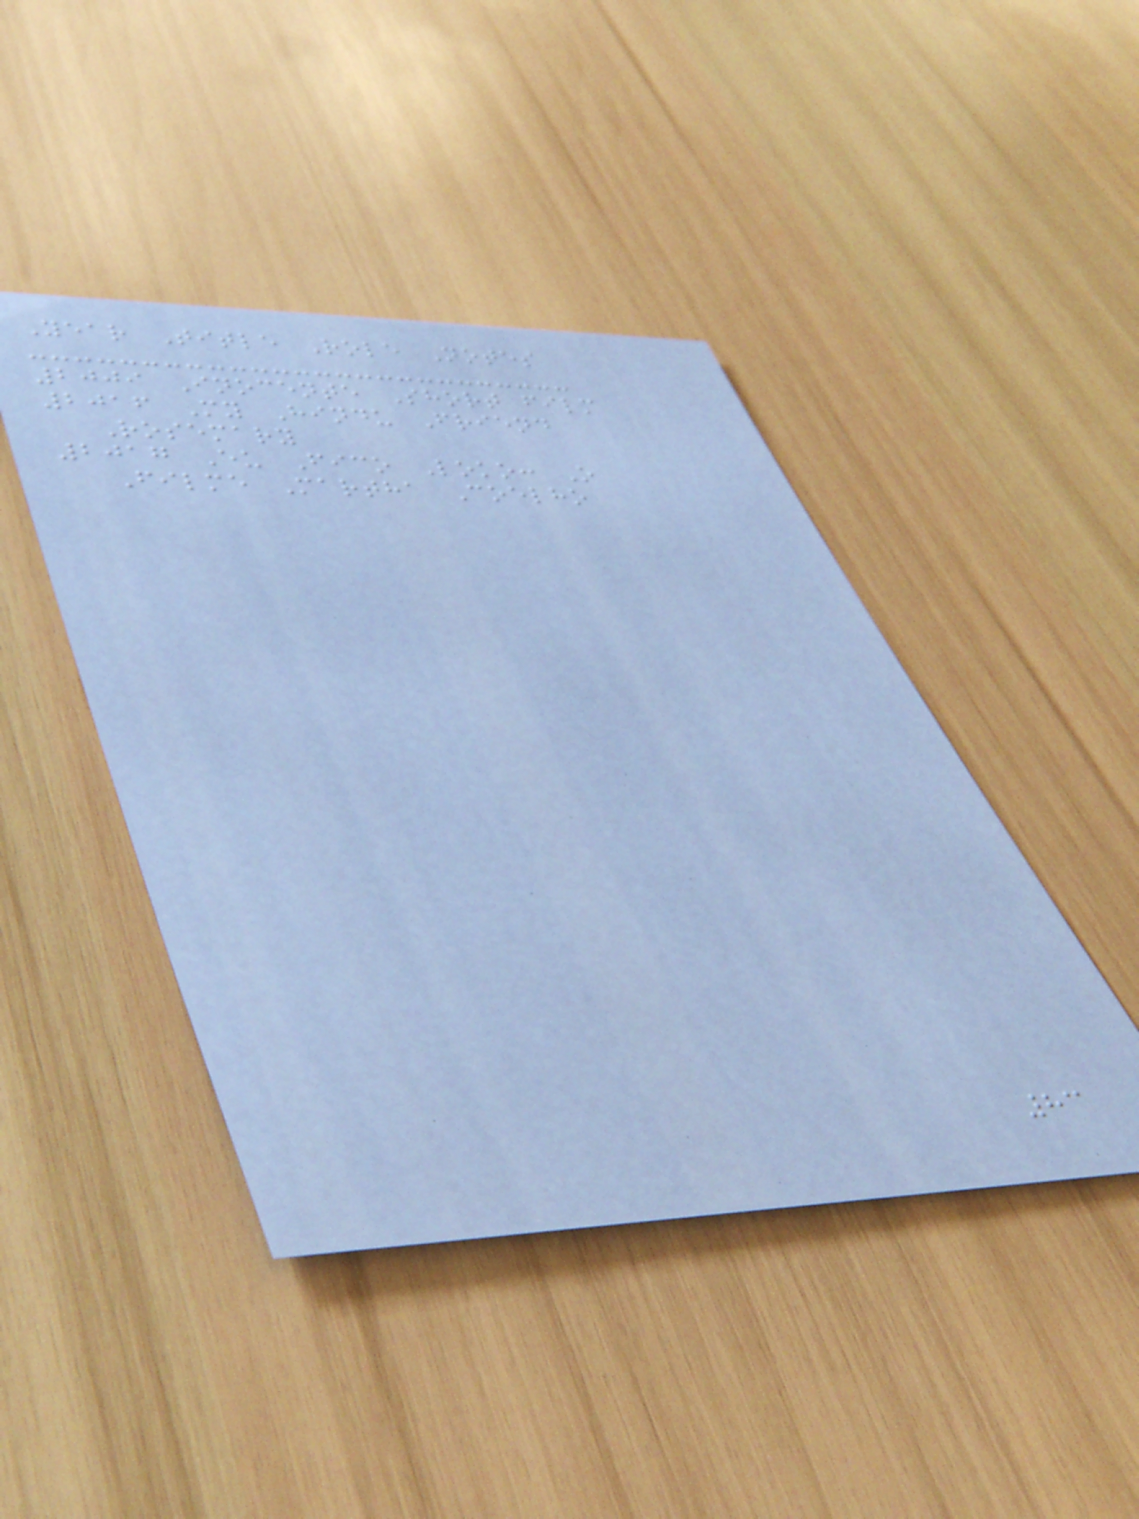Year Title Role Notes
2009 Inocente Short film
2016 My Hindu Friend
Rosemary
2017 Eu Fico Loko: O
Filme Martha Coelho
83
